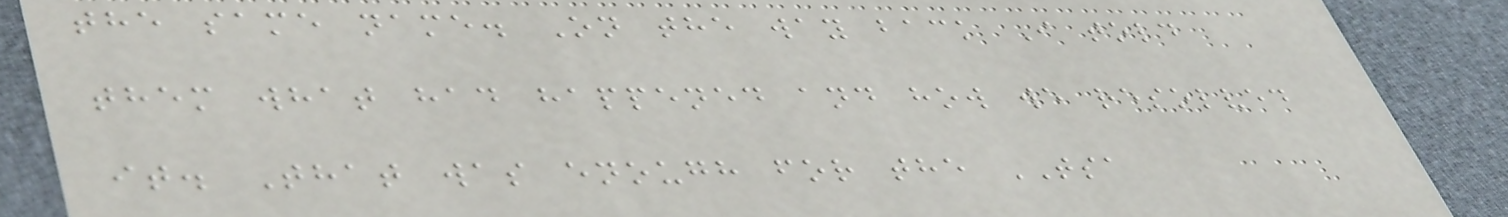the same name. On the way back I told
them what had happened and how we resolved
it. That was enough for the TSA
